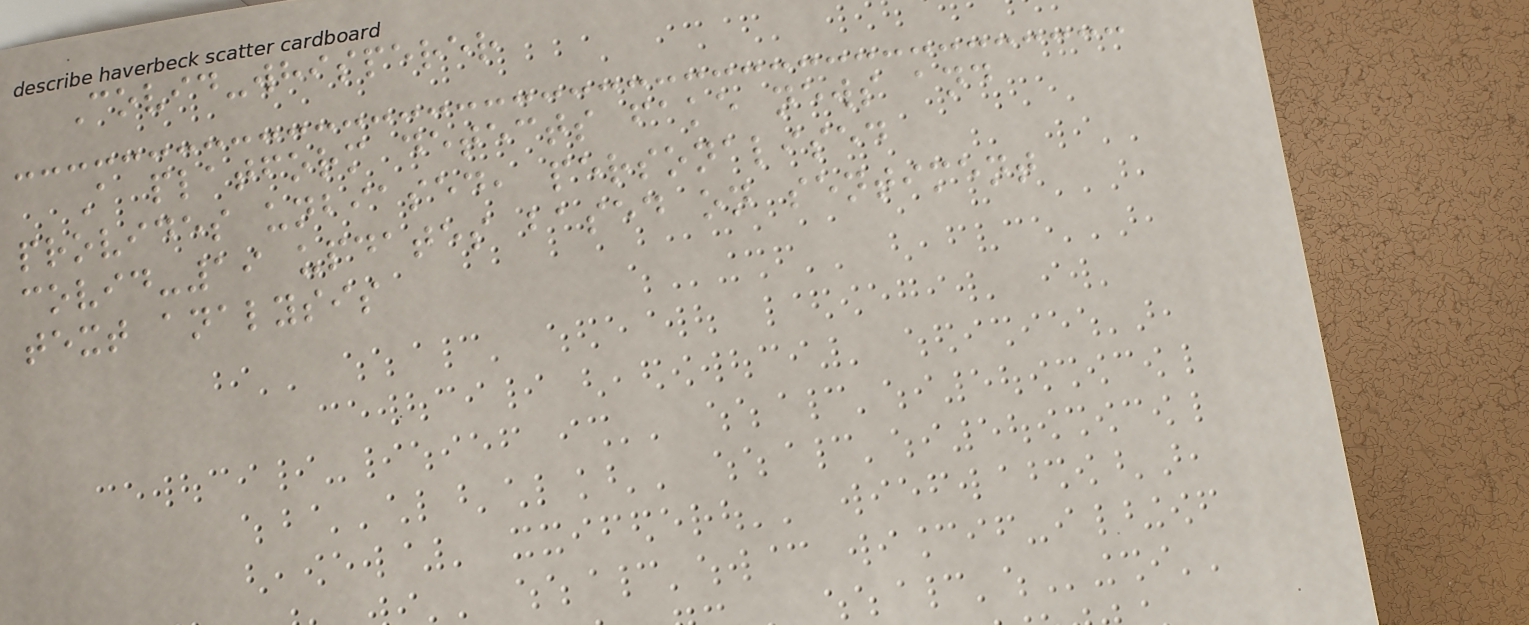Covid-whisperer
A platform detects fake news and
provides unbiased, personalised
covid-19 updates based on sentiment
text analysis
